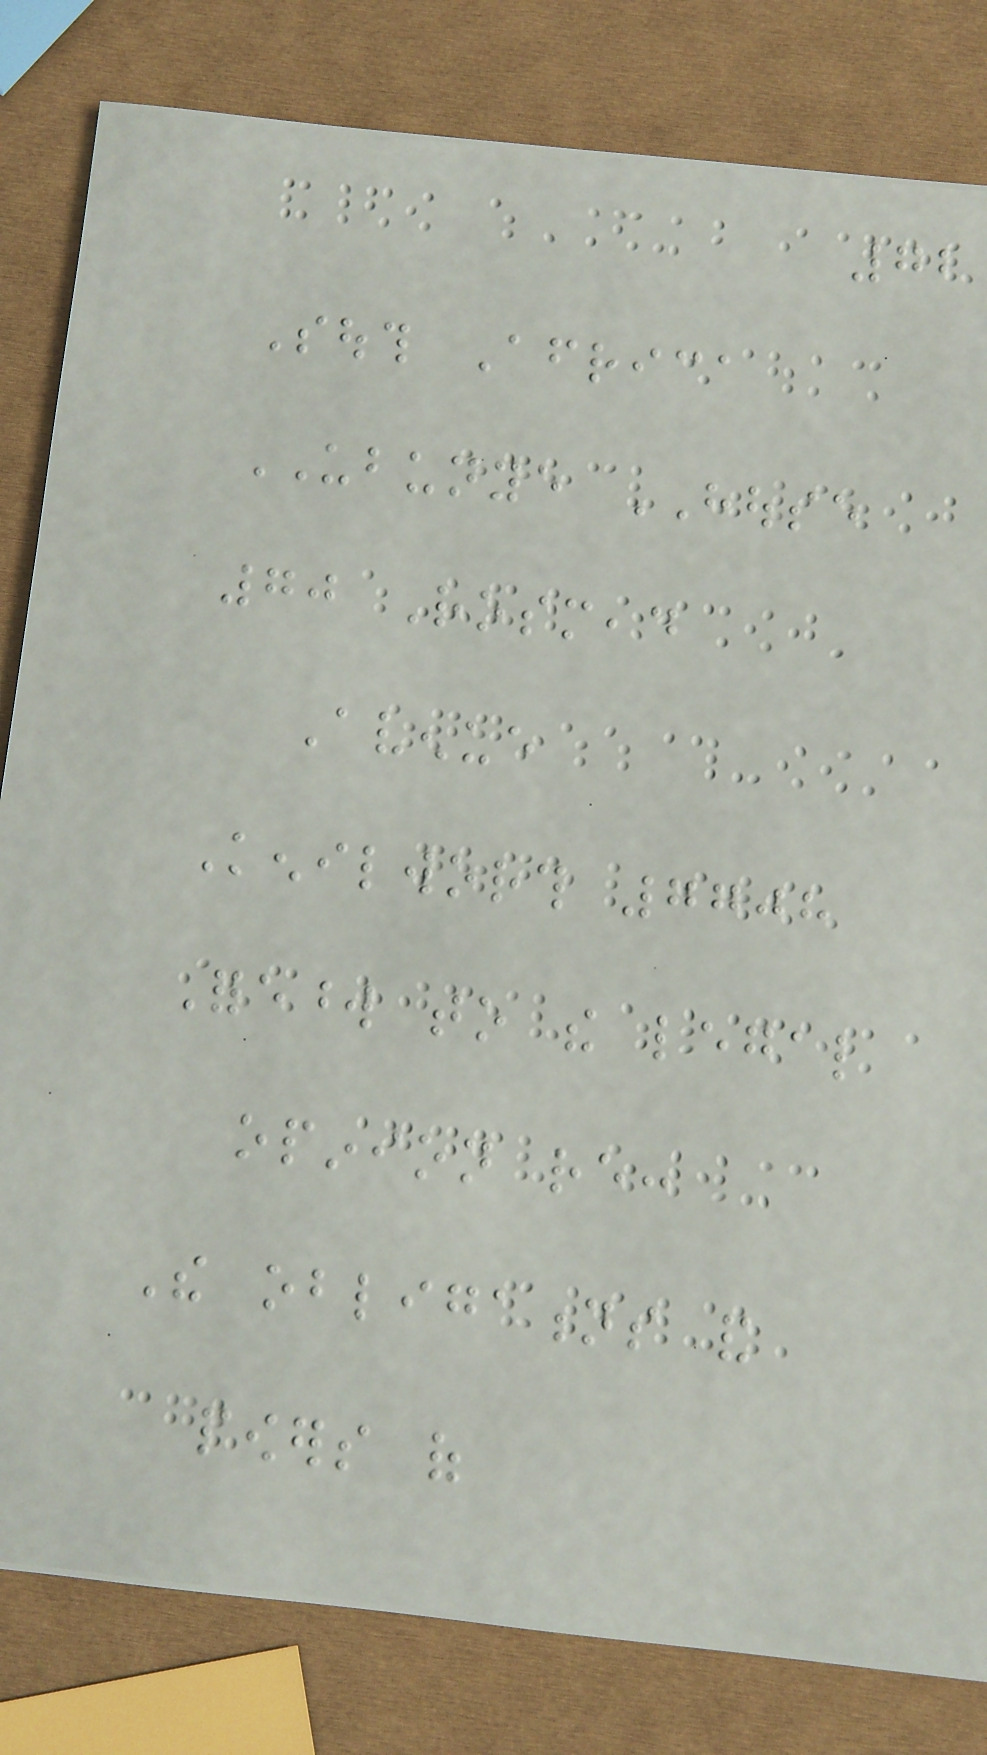72
South Africa
UBUNYE HOUSE
70 Rosmead
Avenue
Kenilworth 7708
Foreword to the legal
opinion re:
The obligations and
powers of
